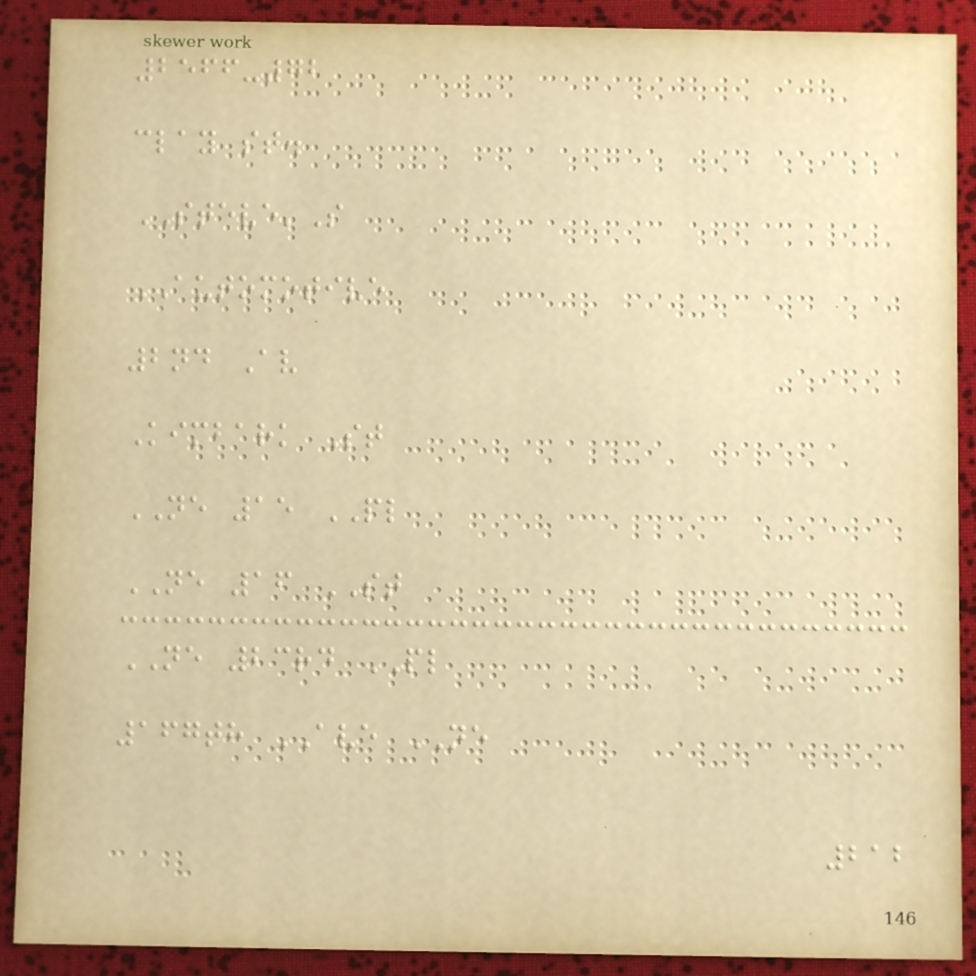2566-72
clay st.
STEVE'S
AUTOMOTIVE
2nd Av
Kimbark St
NE 15 PL
NE 16 ST
NE 23rd PL
167th AVE NE
212
